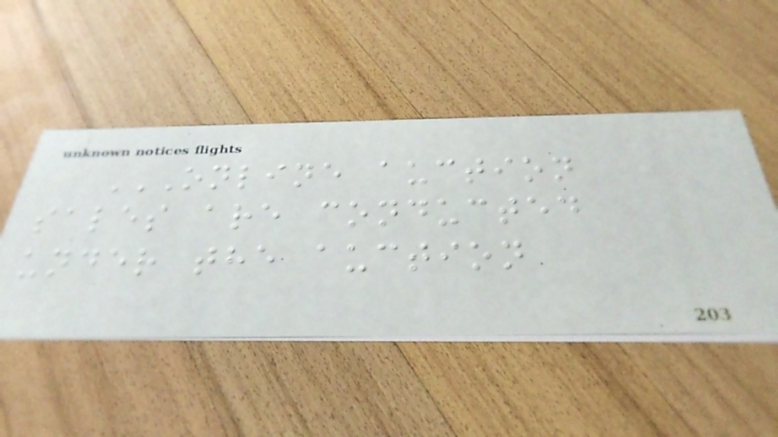ONLINE AUCTION
SALES ARE CONDUCTED
UNDER THE AUCTION
